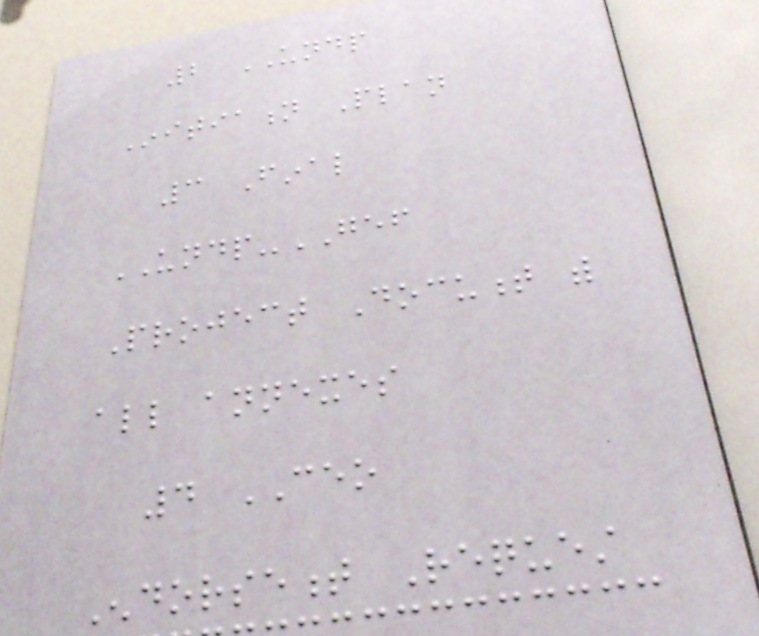2 UNDP
Initiation Plan
3 Final
UNDP-GEF
Project Document with
all annexes
4 CEO
Endorsement Request
